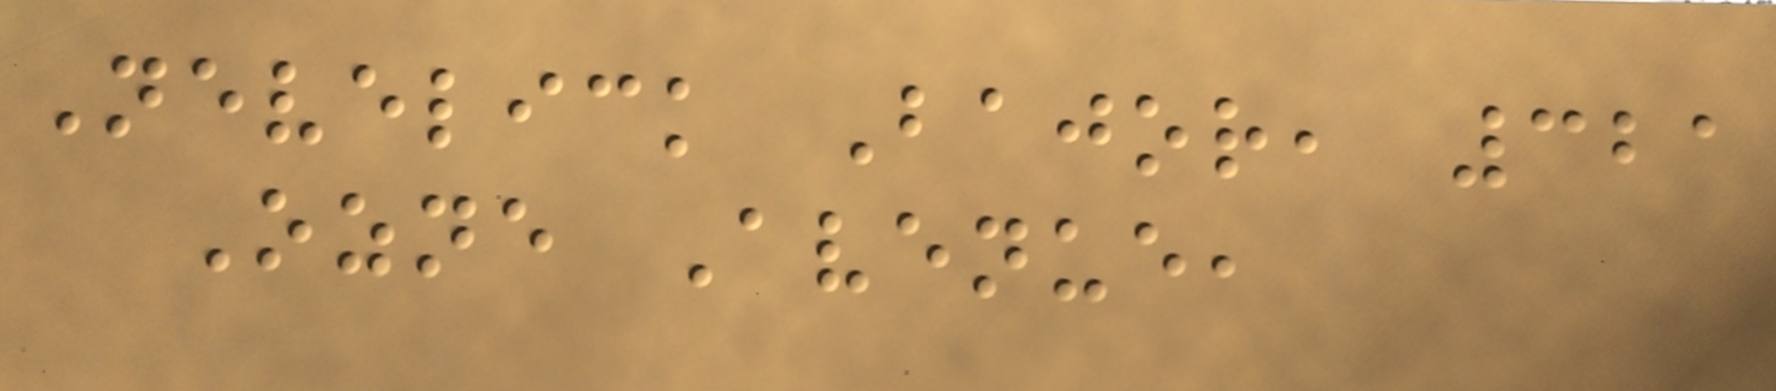Nevelick Bajor, 321
Ozne Avenue,
